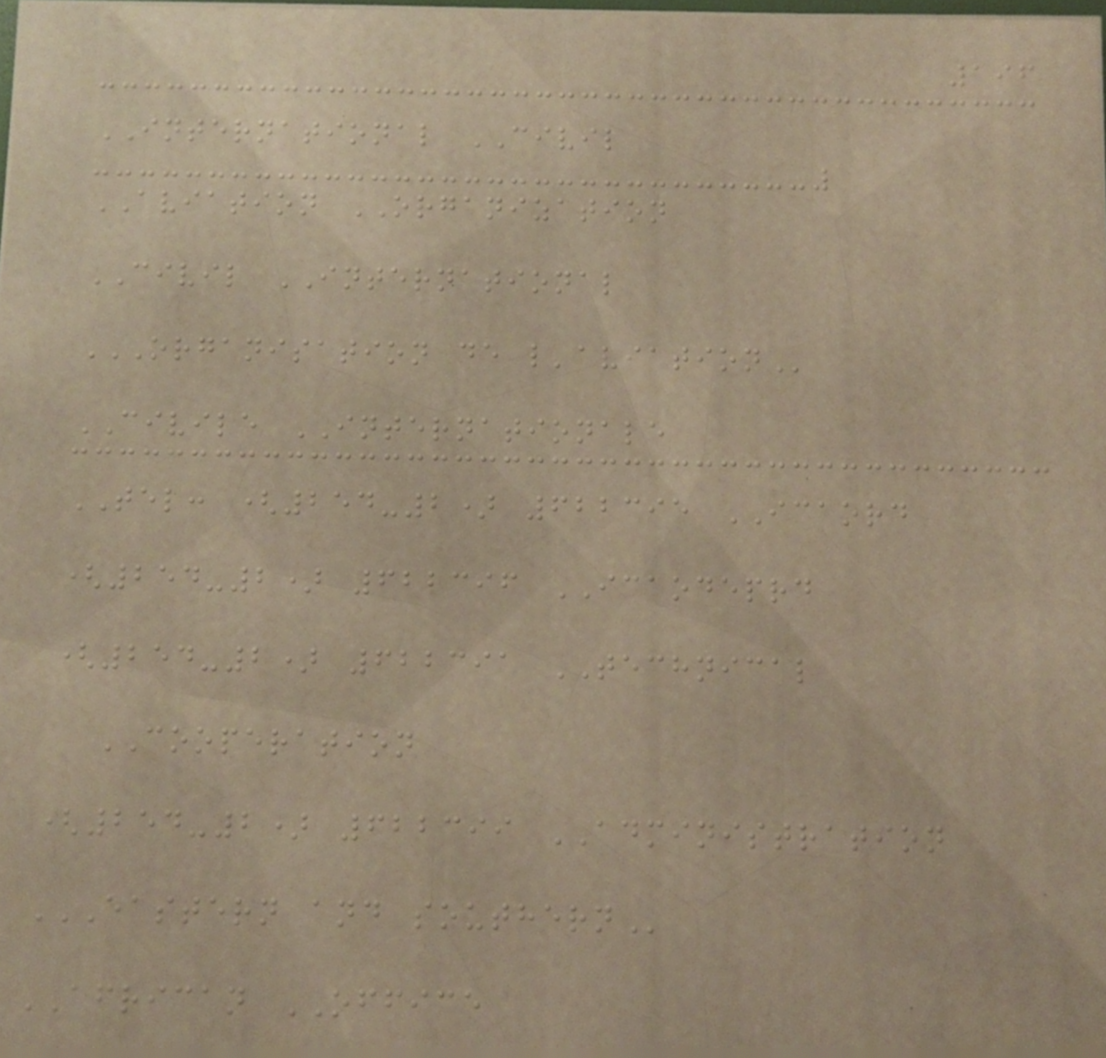196
INTERNATIONAL CIVIL
AVIATION ORGANIZATION
CIVIL INTERNATIONAL
ORGANISATION DE L'AVIATION
CIVILE INTERNATIONALE
TEL: (254-2) 622395 ICAORD
(254-2) 622396 ICAODEPRD
(254-2) 622391 TECHNICAL
COOPERATION
(254-2) 622399 ADMINISTRATION
EASTERN AND SOUTHERN
AFRICAN OFFICE
